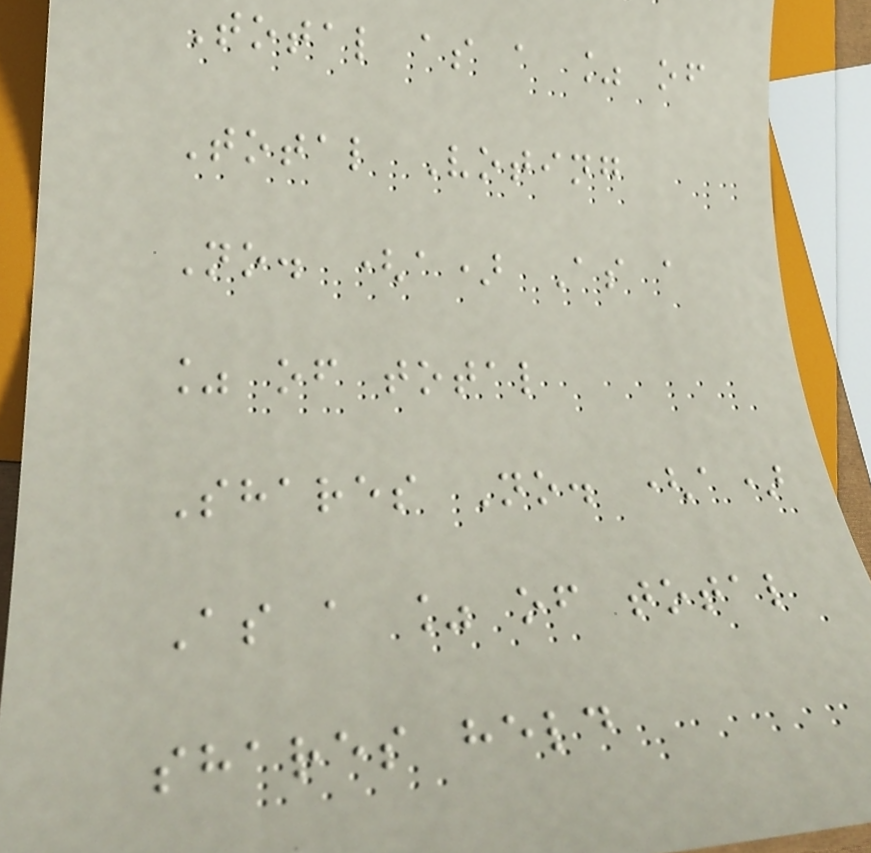Total as a % of
Total Voting
No. (a) As a
% of total
Shares No. (a)
As a % of total
shares held
